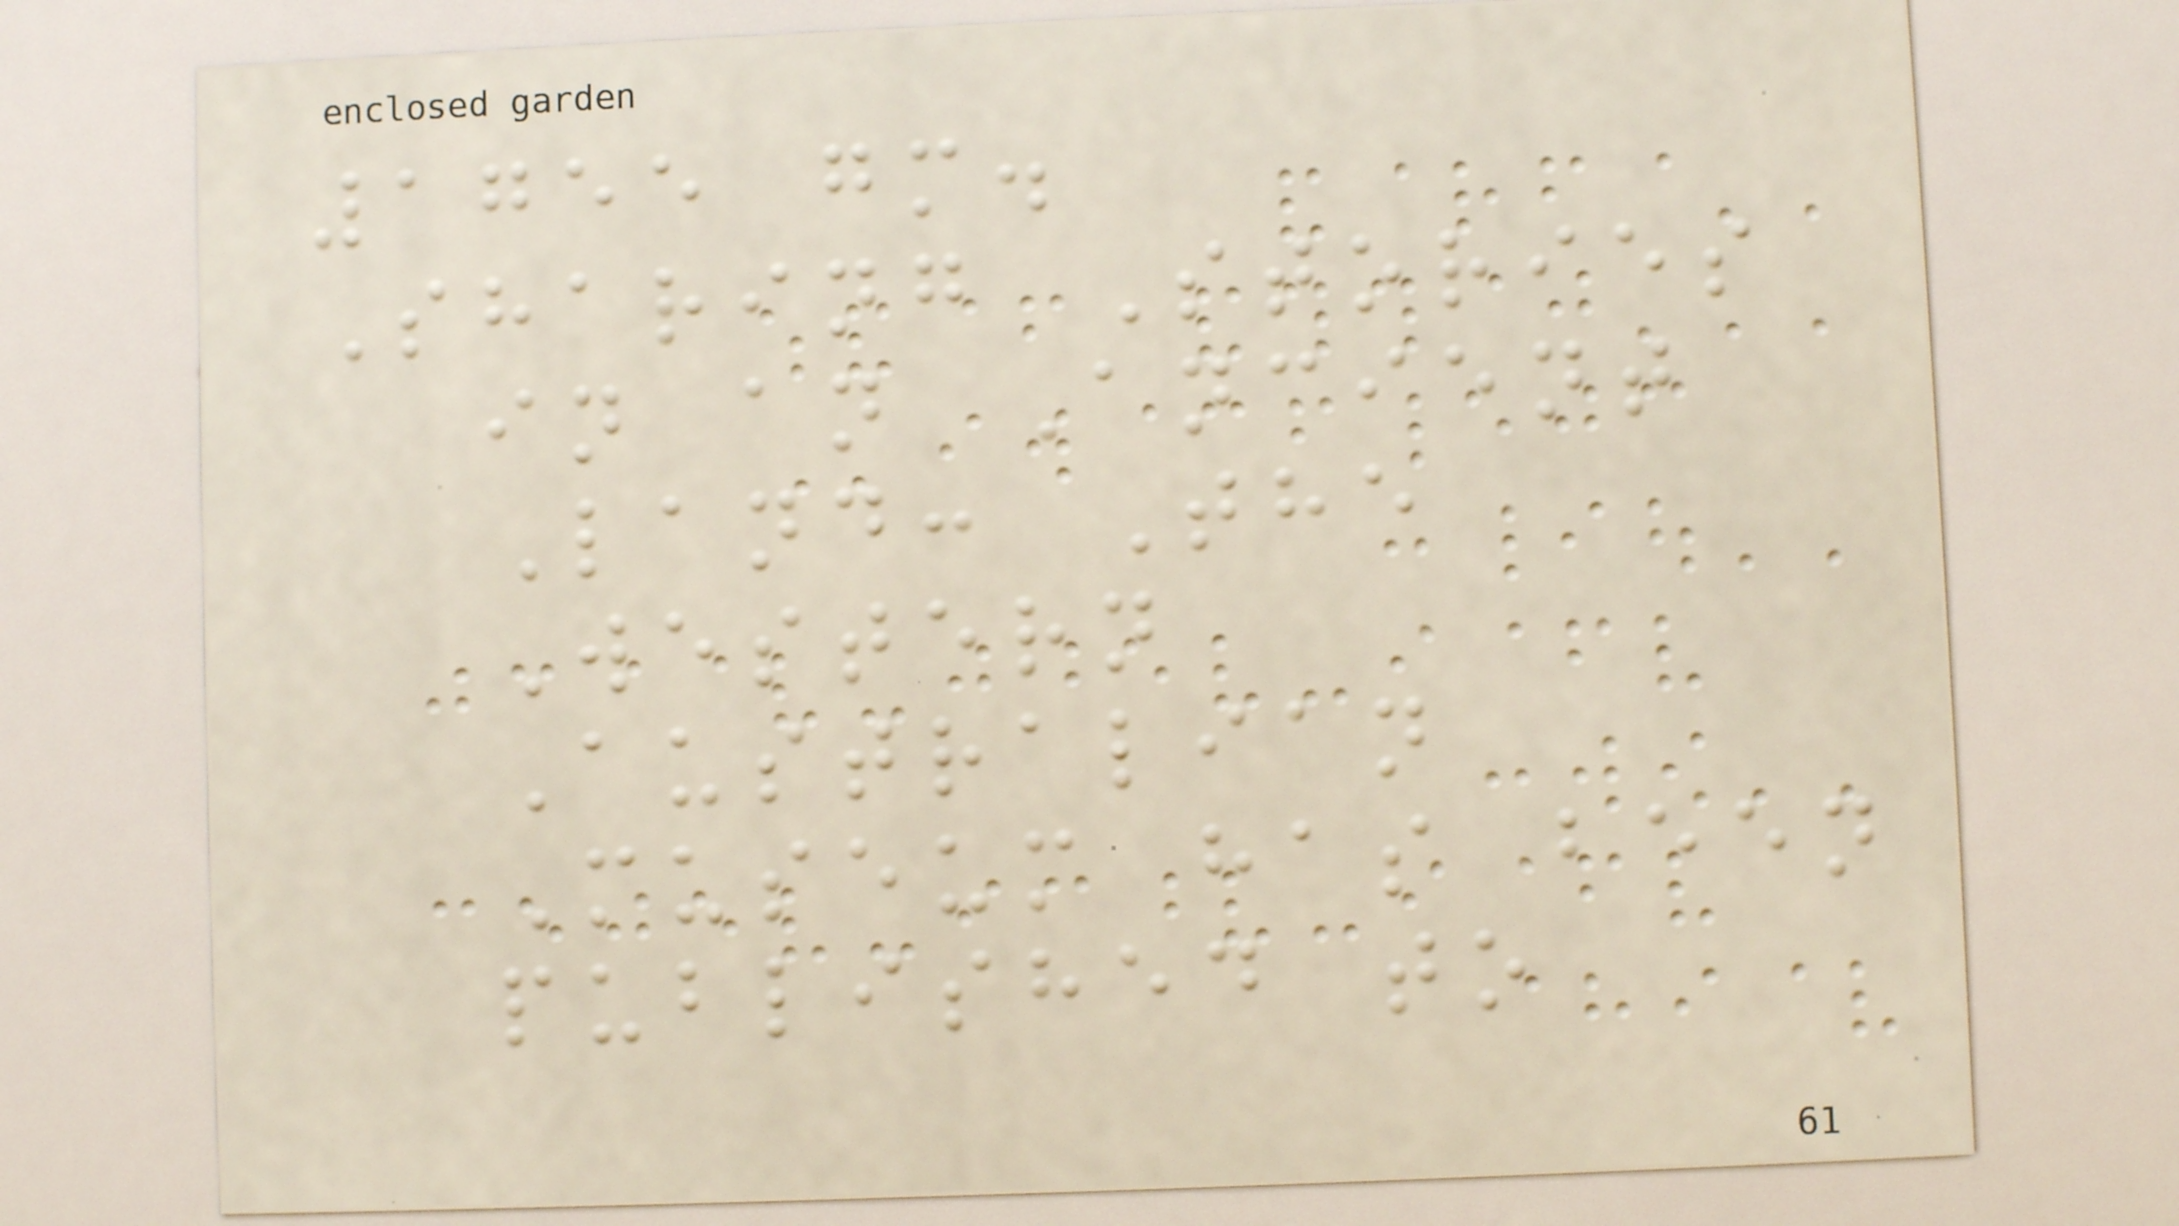1755 gm.
Sharing Stories
in an Ancient
Land: The
Western
Australian
Museum has been
published to
